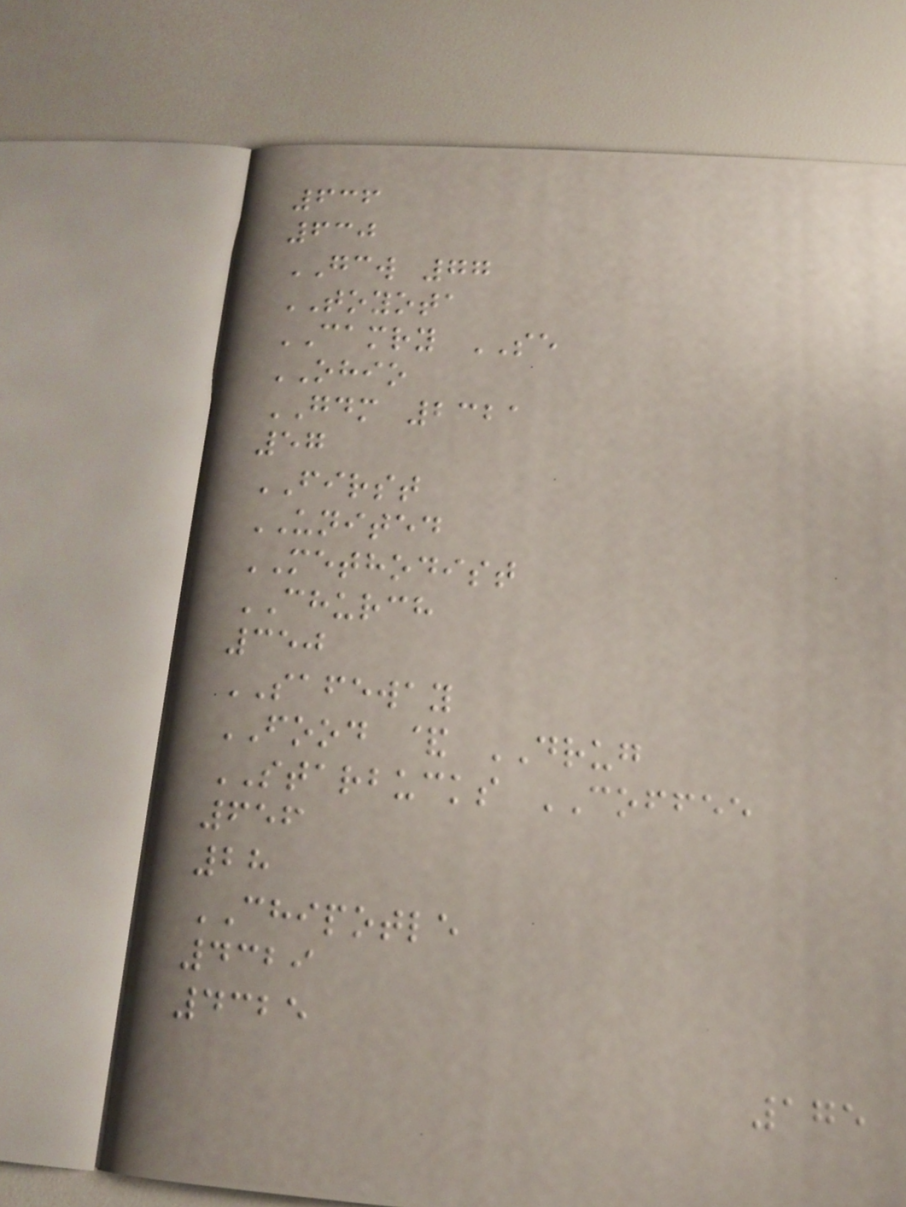636
630
GCW 77
TOYOTA
CAMRY SE
OHIO
GDM 2321
57
FIRST
UNITED
METHODIST
CHURCH
350
SAFEWAY
FOOD & DRUG
STARBUCKS COFFEE
656
28
CHIPOTLE
4329
4325
175
